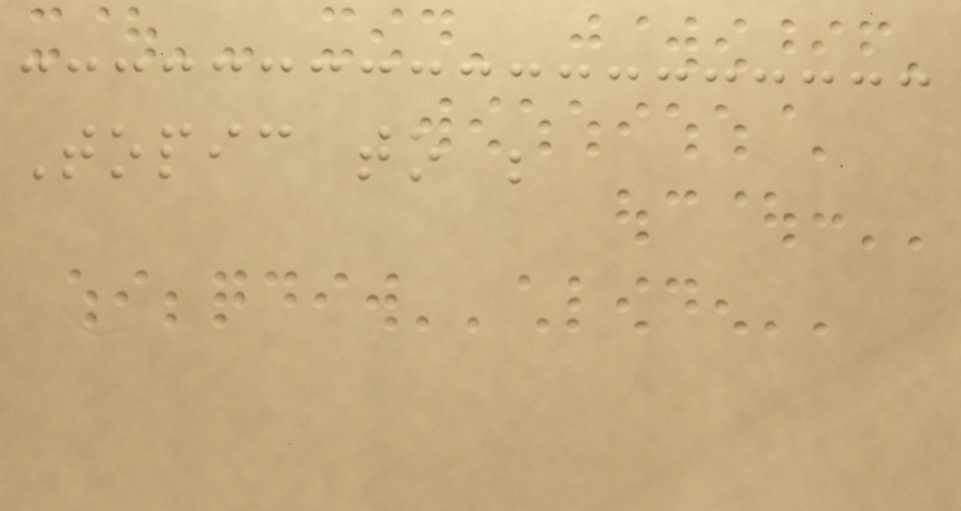Topic to be
